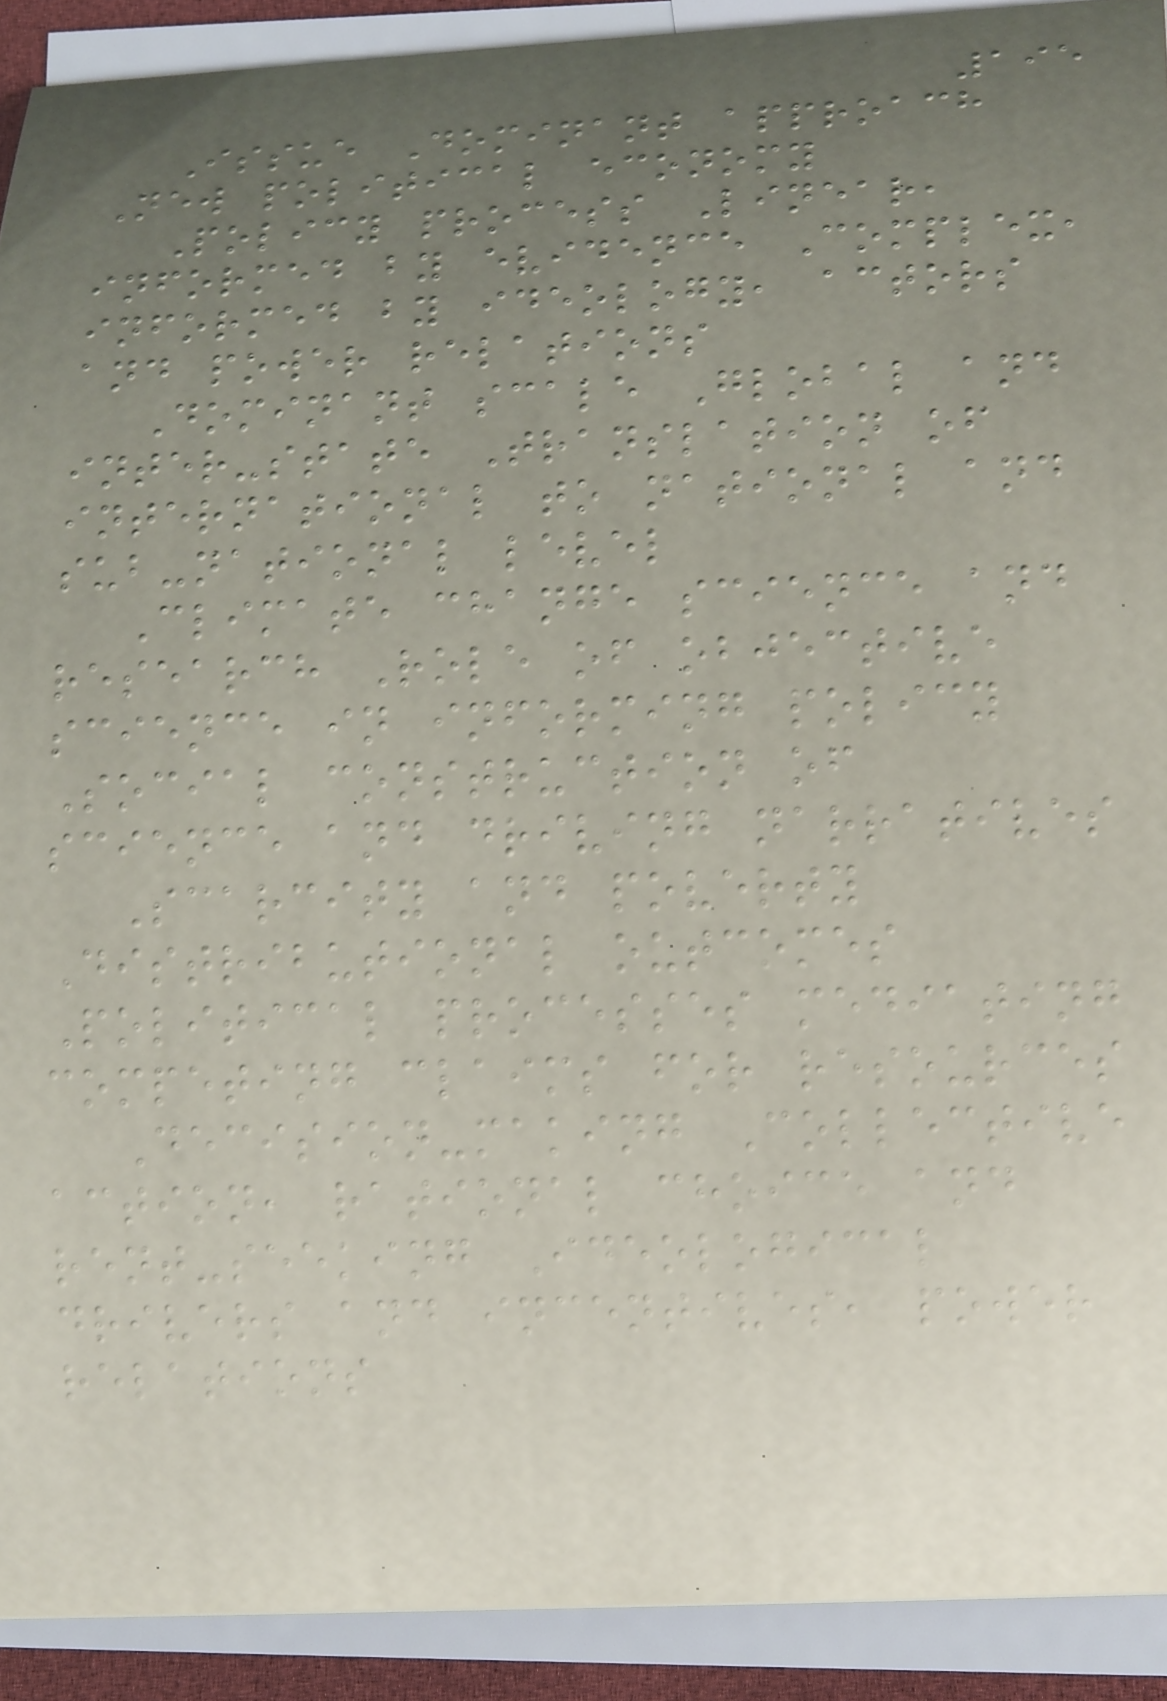195
Issue Dominant approach
New political economy
Policy process Linear,
informed by evidence Complex,
informed by ideology, actors
and power relations
Dominant scale Global and
inter-state Translation of
international to national and
sub-national level
Climate change science and
research Role of objective
science in informing policy
Social construction of
science and driving narratives
Scarcity and poverty
Distributional outcomes
Political processes mediating
competing claims for resources
Decision-making Collective
action, rational choice and
rent-seeking Ideological
drivers and incentives, power
relations
